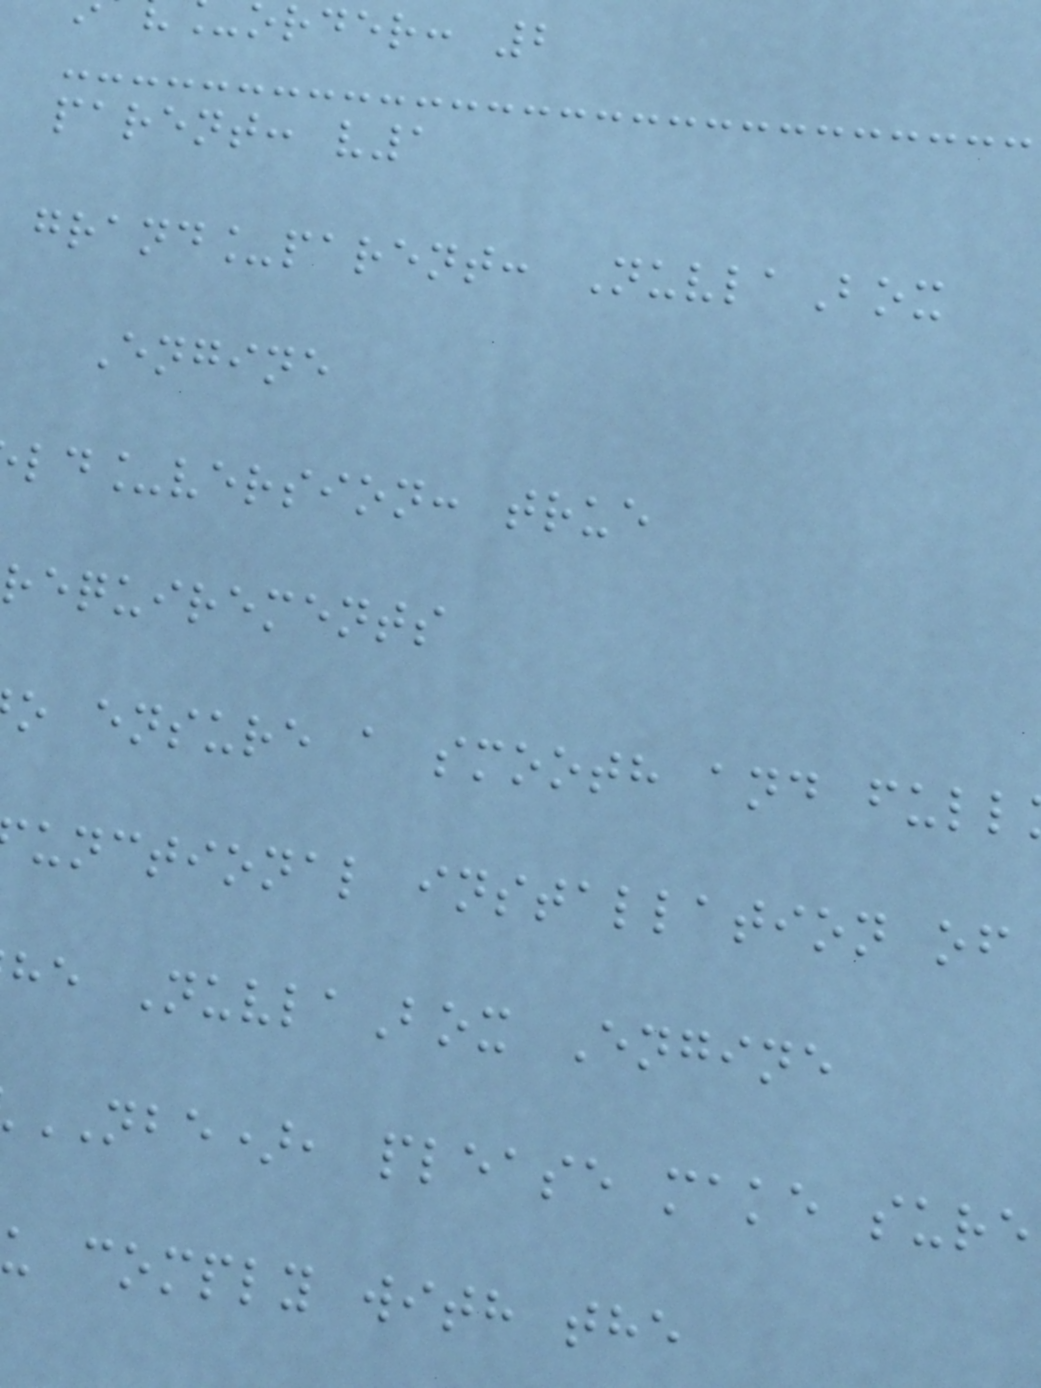order: 2
parent: v1
grand_parent: NuvlaBox
Engine
ld_version: true
requirements
o ensure a smooth and full
unctional installation of
he NuvlaBox Engine
NBE), please make sure
comply with the
